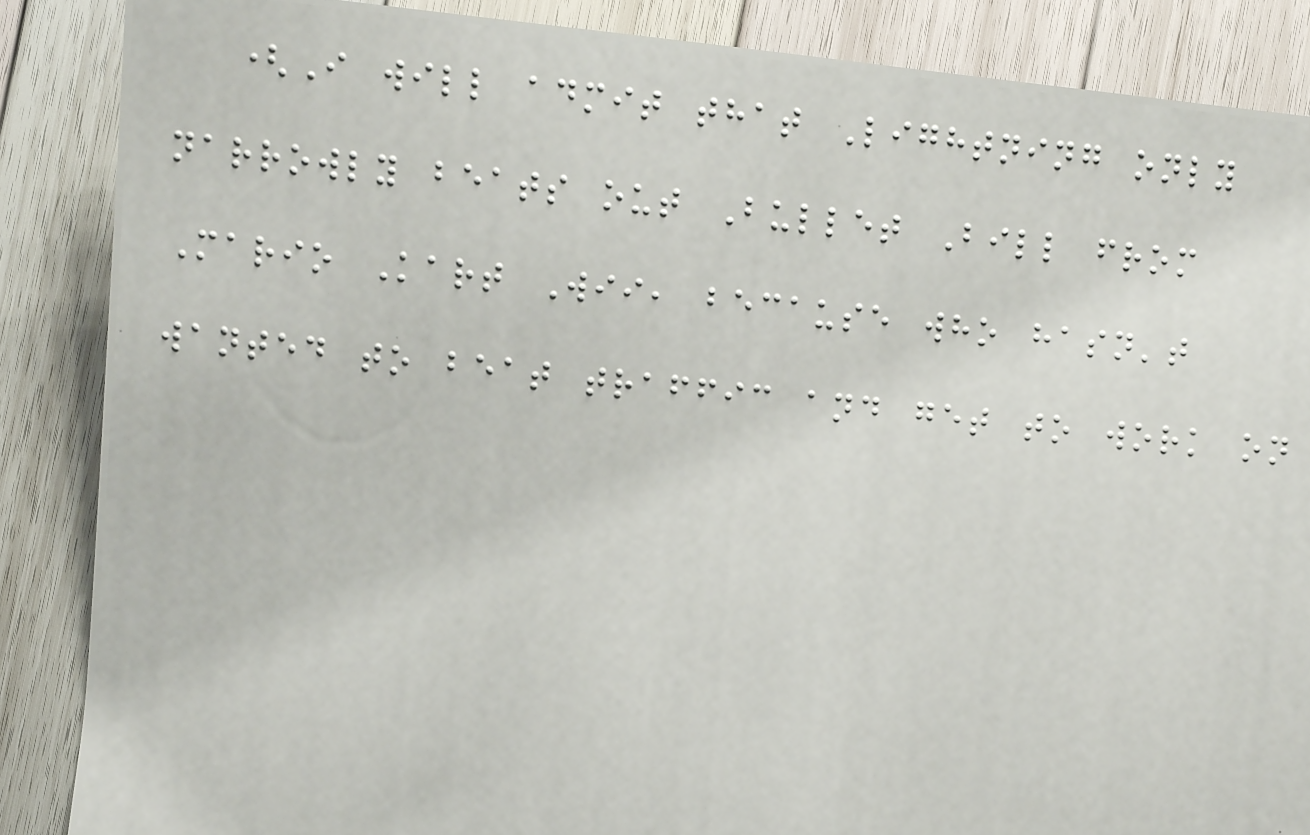(I will admit that Lightning only
narrowly beats out Bullet Bill from
Mario Kart Wii, because who hasn't
wanted to beat traffic and get to work on
